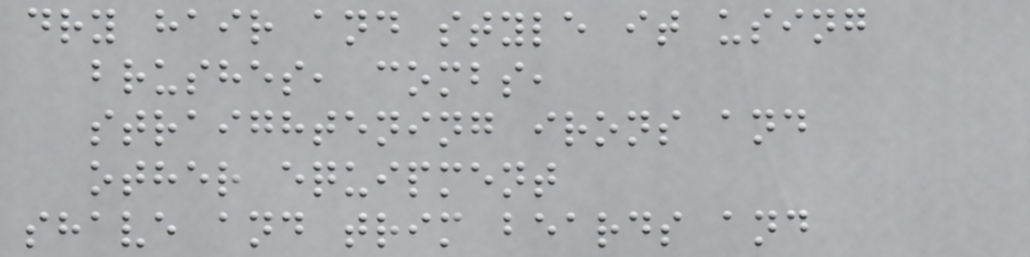dry hair and style it using
brushes, combs,
straightening irons and
other equipment
shave and trim beards and
